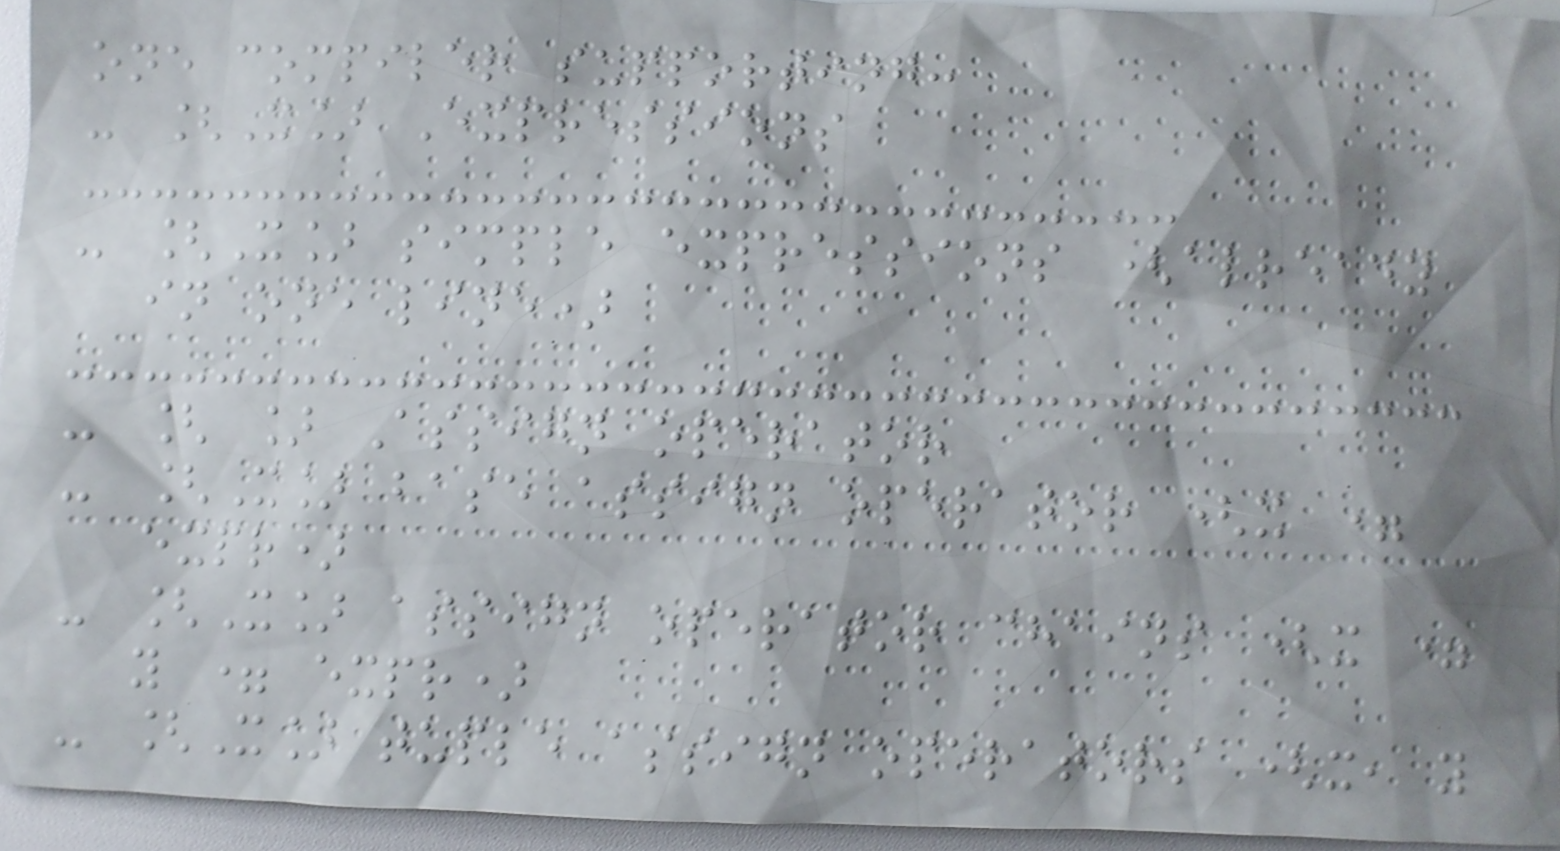one compiler supporting:
- [X] Expressions
- [X] simple expressions (already
in one line)
- [ ] Assign operator
- [X] base assign operator (x =
expr)
- [X] assign operator chains (x =
y = expr)
- [X] tuple assign operators (x, y
